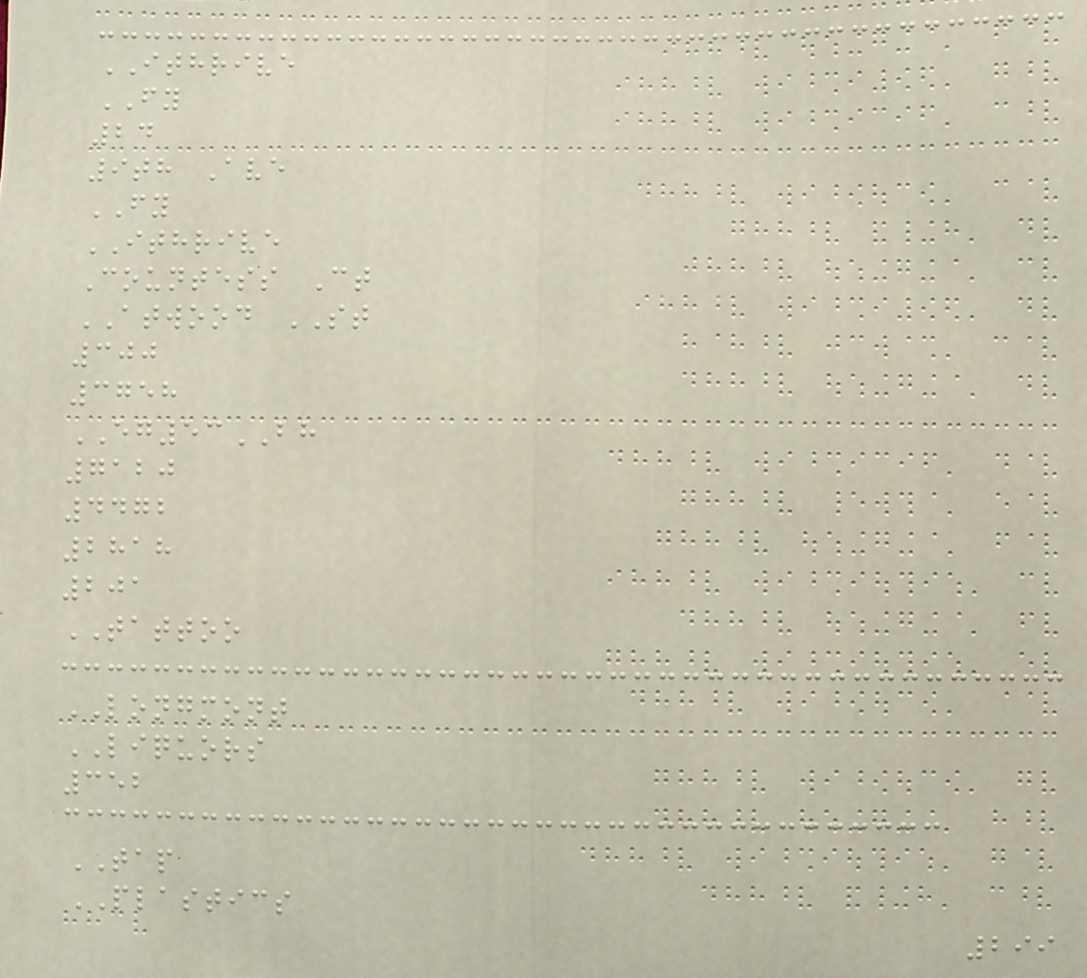ITHRIVE
FY
24
9th Ave
FY
ITHRIVE
Countess Ct
ATWOOD ST
300
3758
EG53BH
7120
4472
2818
201
TATTOO
LONGMONT
LIQUORS
352
TAP
PLASTICS
299
